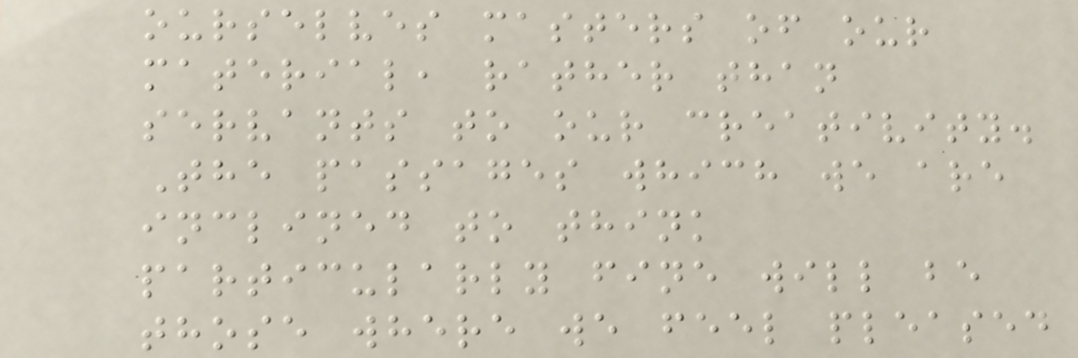ourselves masters of our
material, rather than
servants to our creativity.
The passages which we are
inclined to think
particularly fine will be
those where we feel pleased
